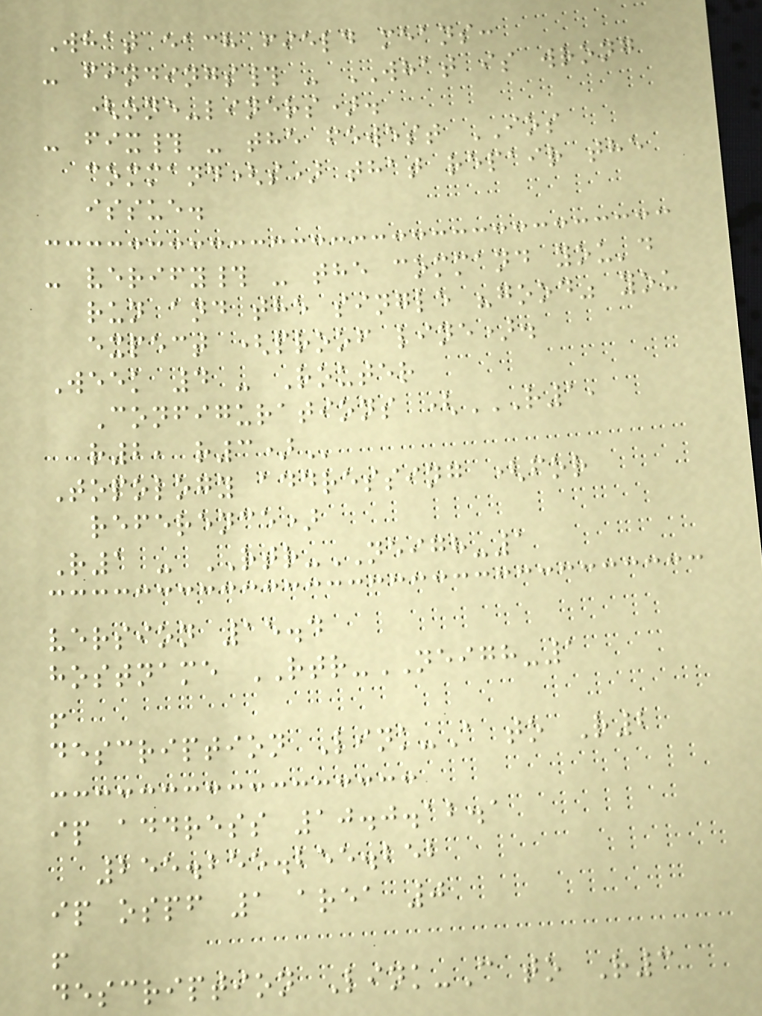What each field means:
- findings# - WHAT is wrong
(one-liners).
- fix# - the fewest IOS
command(s) that repair the
issue.
- verify# - the command you'd
run and the single "good" you
expect (proof line).
Week 4 - Router
Configurations (R1,
R2, R3)
Topology addressing (for
reference)
R1 - RTR-NEIGH-1
version 15.4
hostname RTR-NEIGH-1
!
description Link-A to R2
ip address 10.0.12.1
255.255.255.252
ip ospf 1 area 0
!
description Link-C to R3
